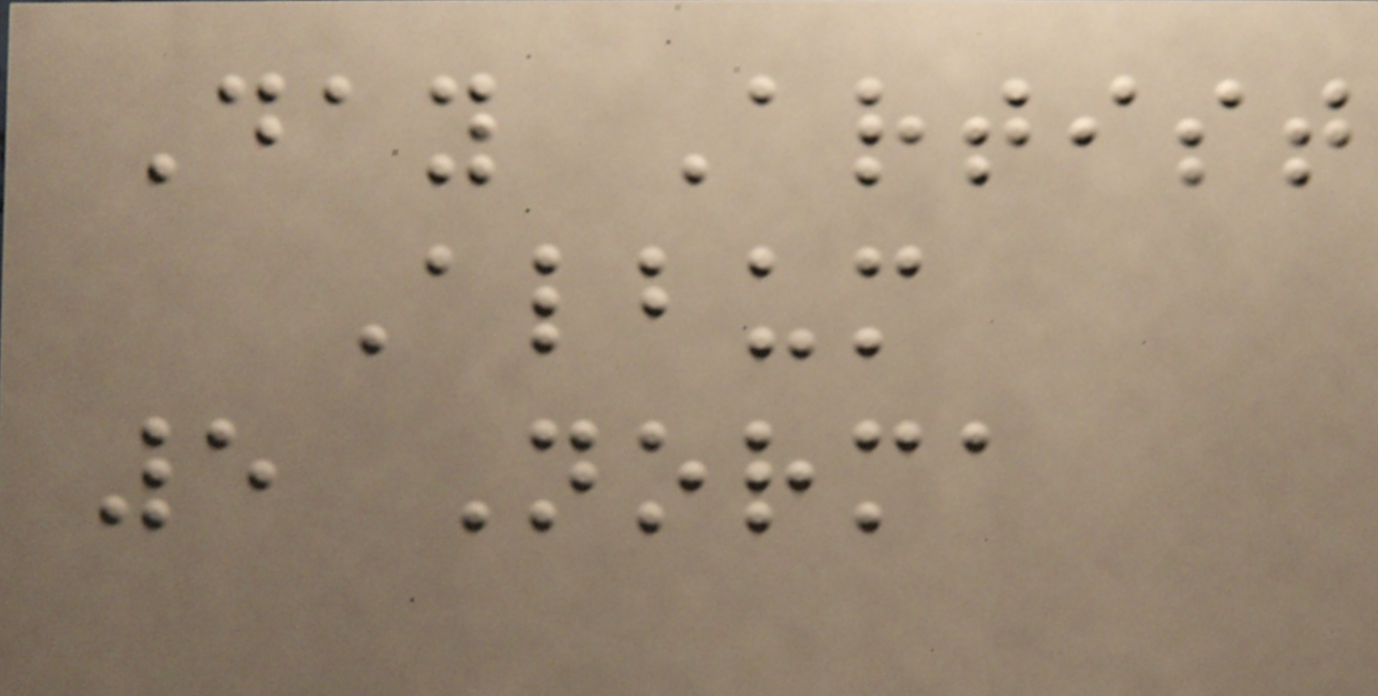Day Artist
Album
5 Norma
